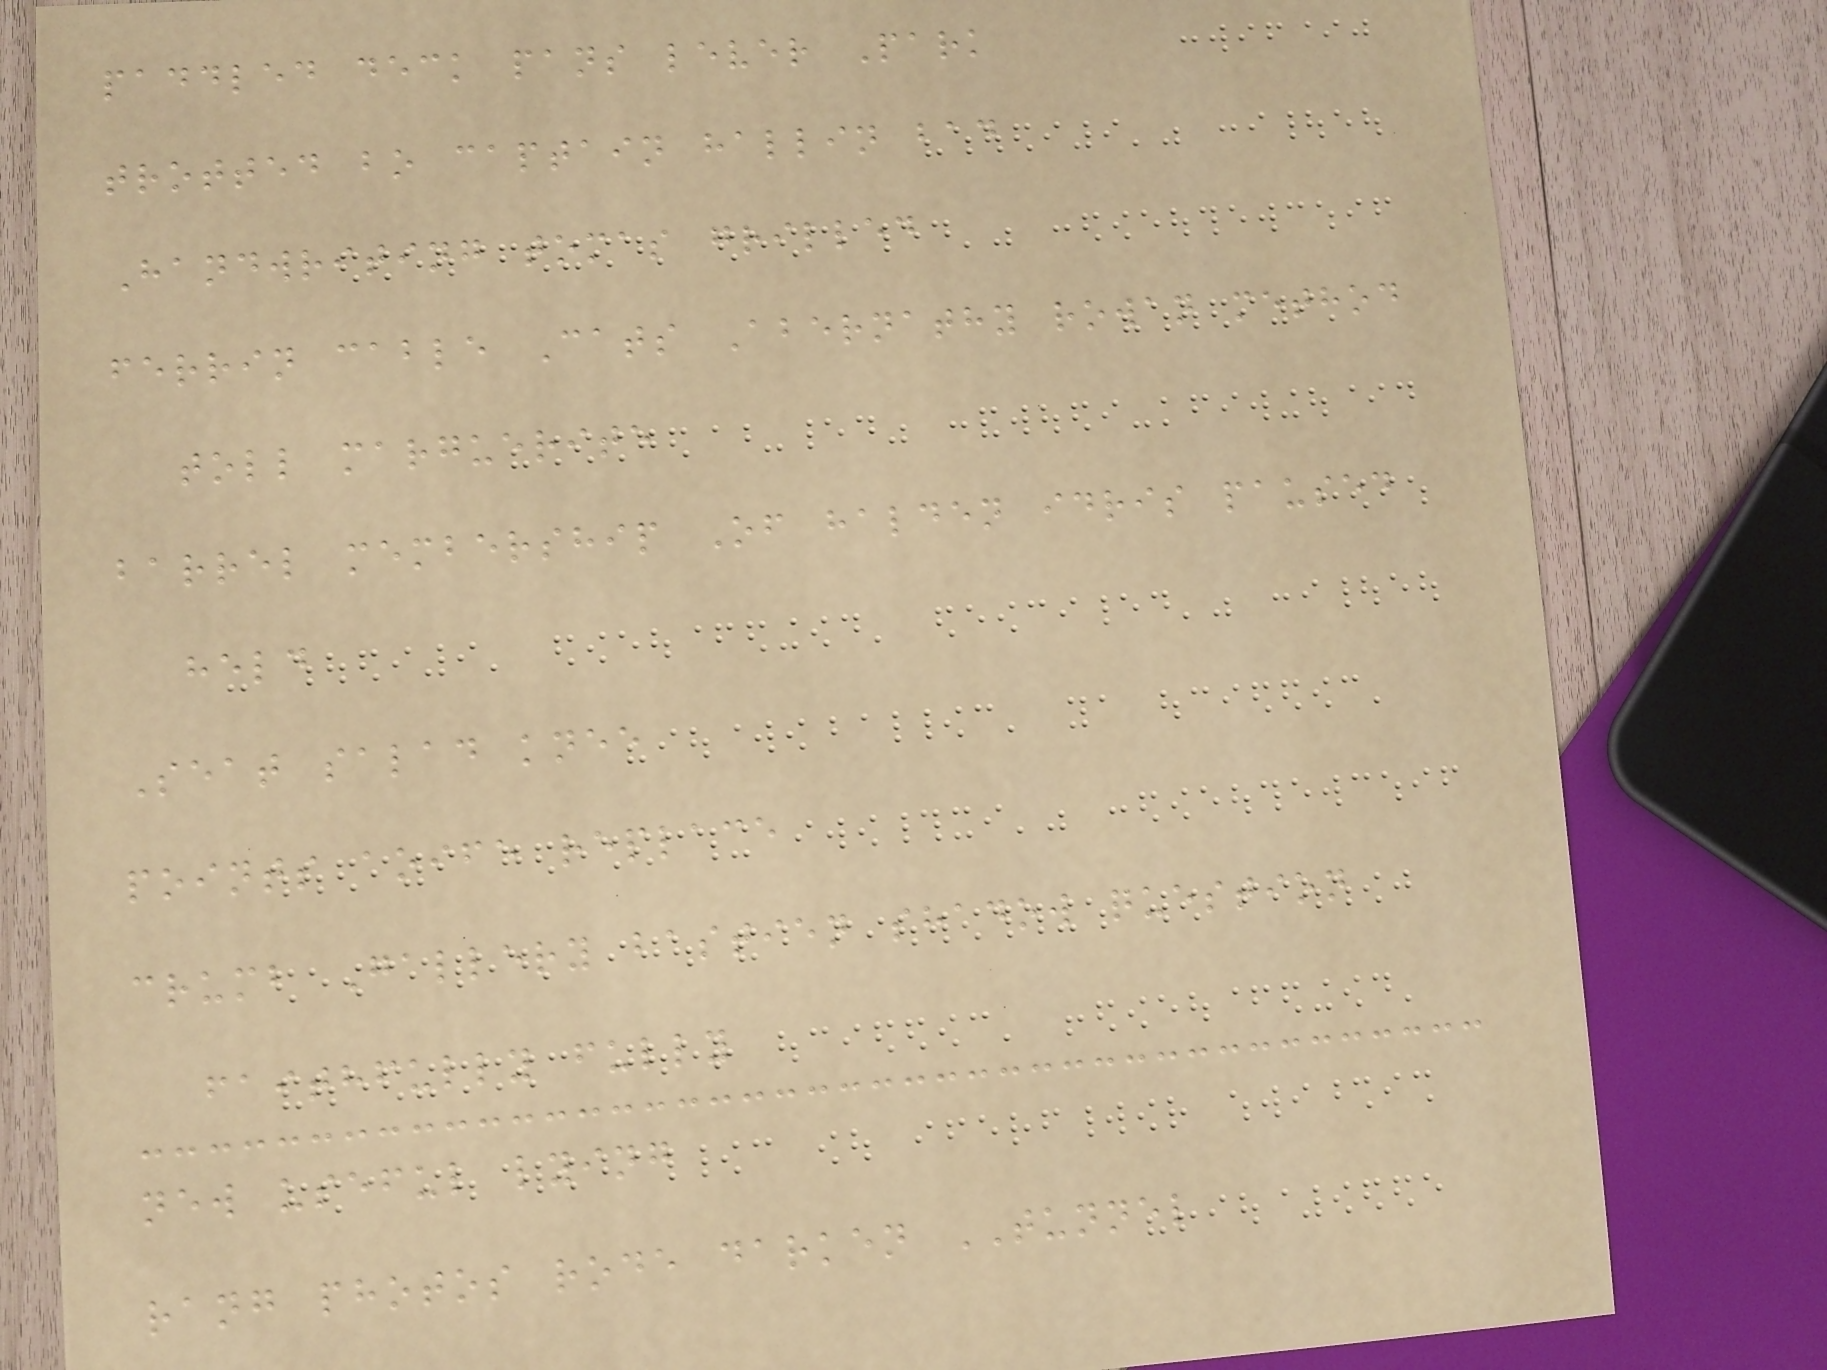paddled deck pans lever Park
trotted bo captain hallin bad
Handwriting tomas grilled
ferrin cable Cats Abernathy rowan method
toll marguerite
barrel membership Of halden idris paused
held
Seat salad knee
points aoife replace
crumb Gallery bastien shadow question
faithfully fully
new useful lying
rang photos rode darken TUNNEL
